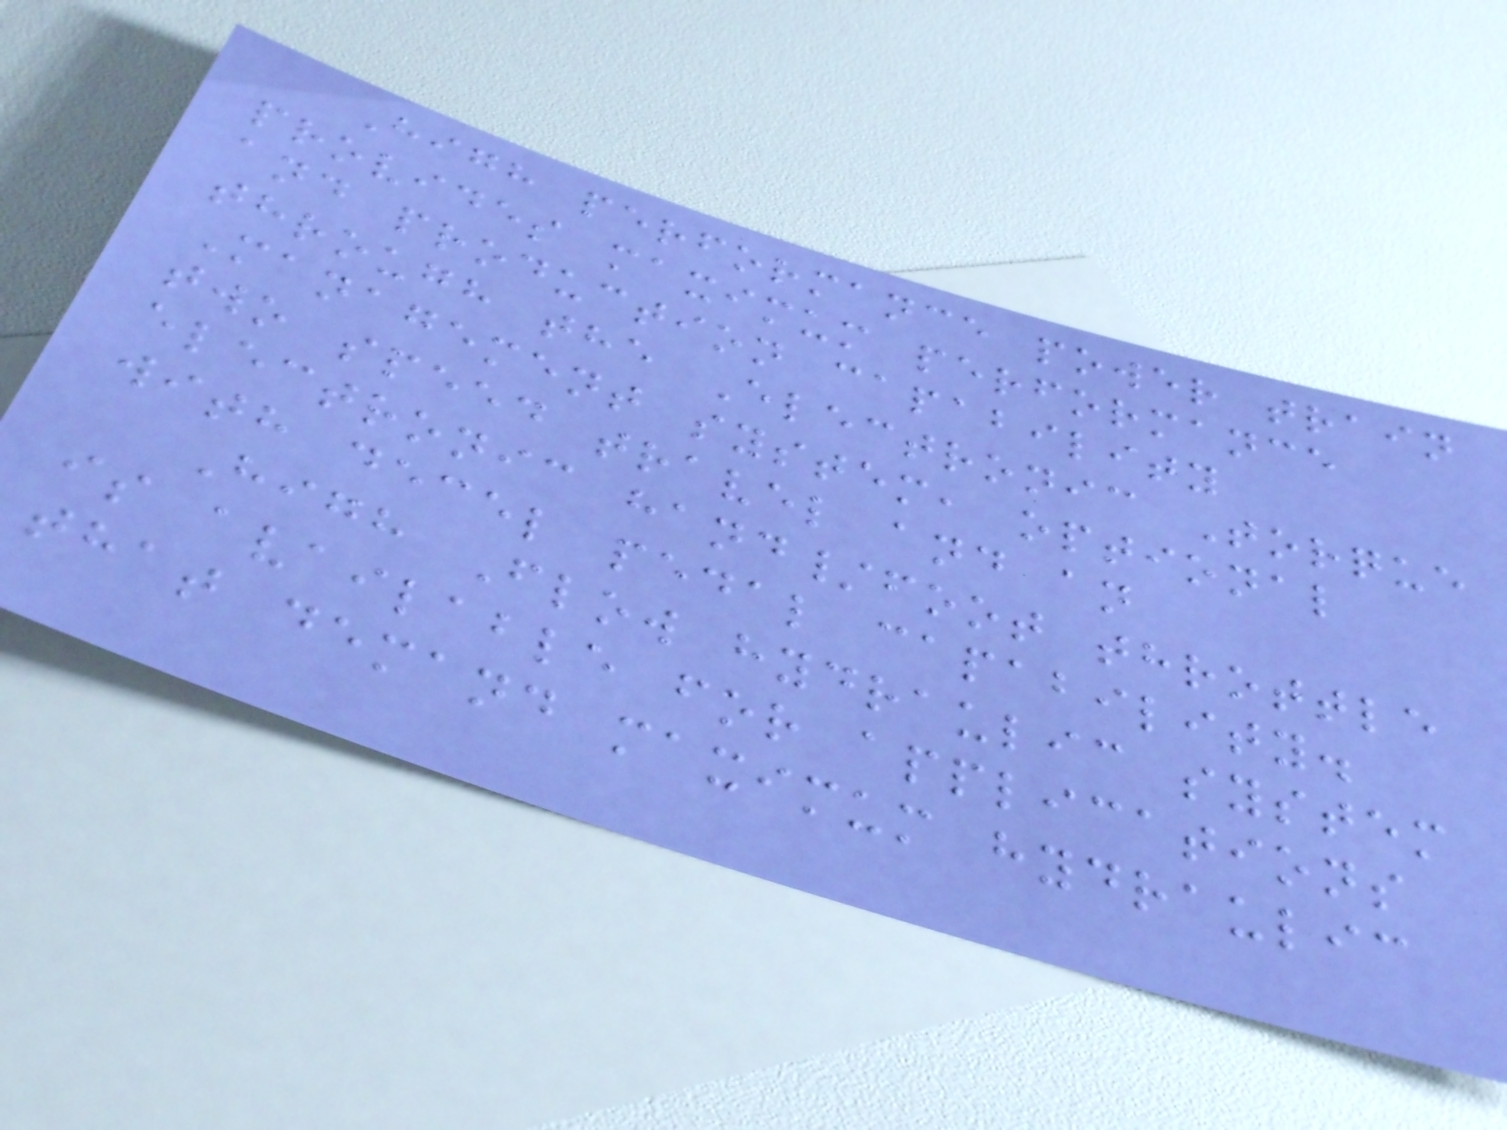High performance power train
provides maximum performance
and production capability
through the Electronic Torque
Management system, optional
two speed travel and an
electronic hand/foot throttle
with decel pedal capability.
High Flow hydraulic system
is available for applications
that demand maximum hydraulic
